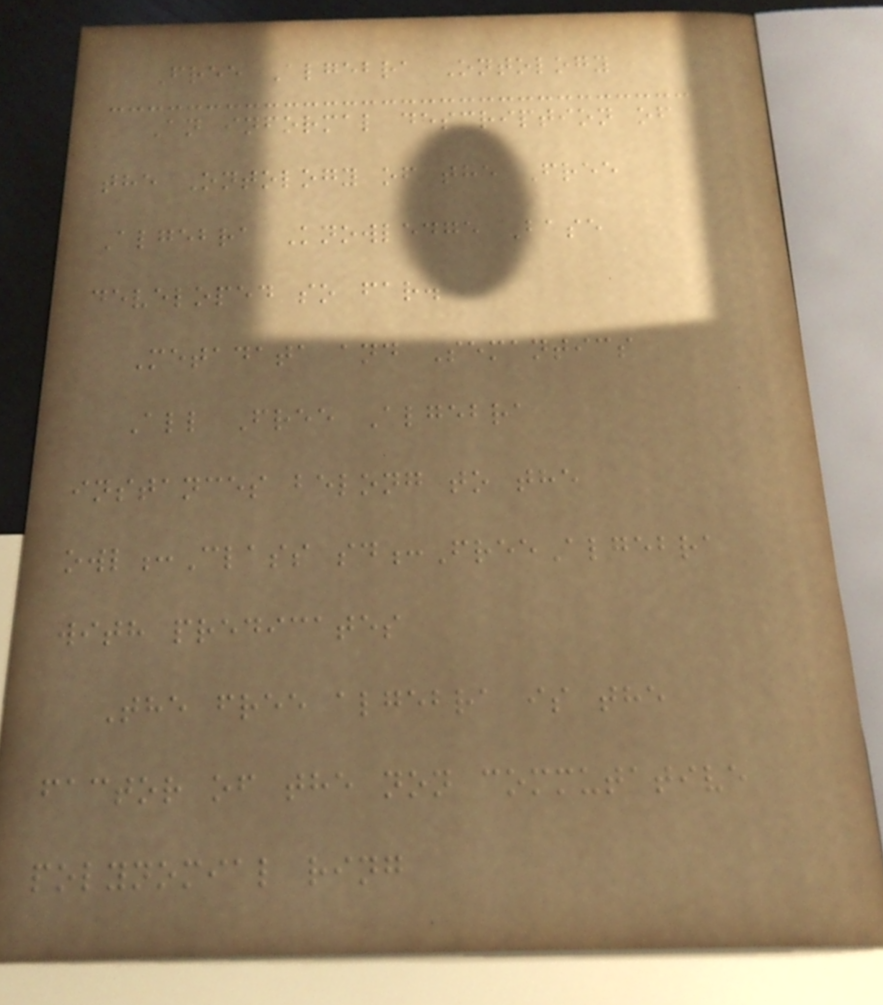Free Algebra Ontology
An informal description of
the Ontology of the Free
Algebra Knowledge Base
developed so far.
Metadata and Semantics
All Free Algebra
instances belong to the
owl:Class sd:FreeAlgebra
with predicates
The free algebra is the
factor of the non commutative
polynomial ring
